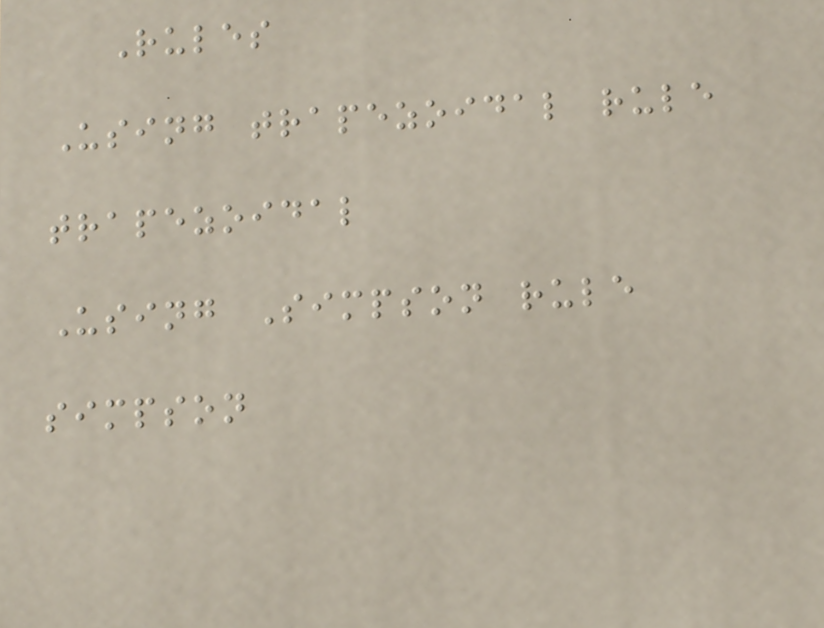Rules
Using trapezoidal rule
trapezoidal
Using Simpson rule
simpson
